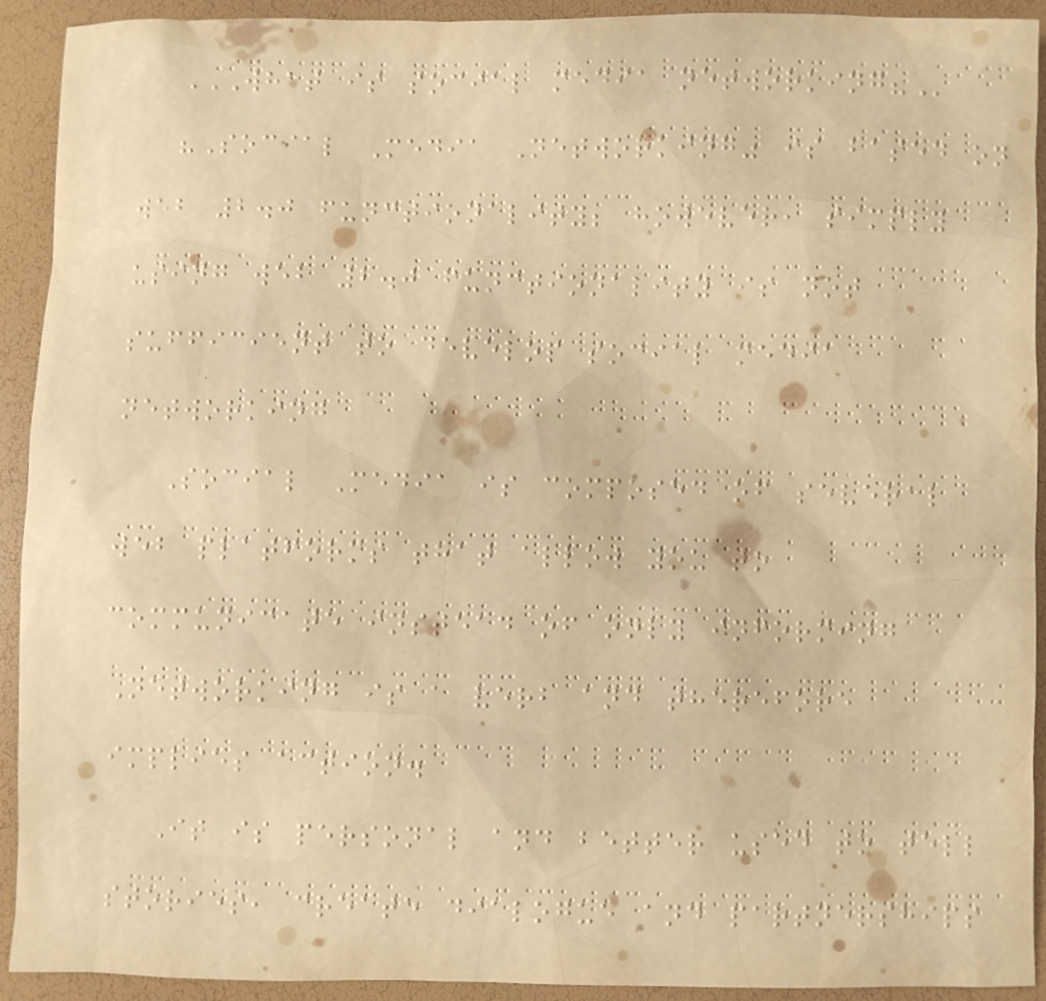WHAT IS SOCIAL MEDIA NETWORKING?
"Social Media Networking" is based on
web 2.0 functionality; however, simply
using web 2.0 functionality is not
sufficient to develop social media
networking
Social Media is composed of several
web platforms that allow you to
communicate instead of only informing
Networking is a verb and therefore
implies action.
It is personal and better used to tell
stories, create dialogue and partnerships
